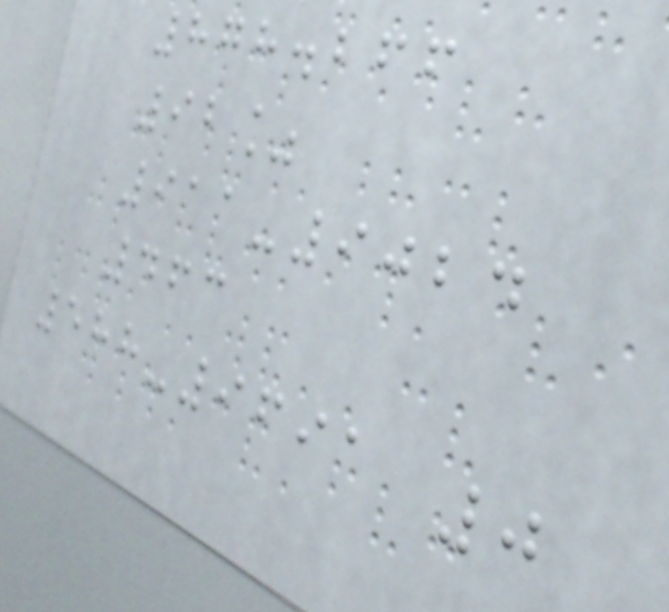878.266
92%
911-9024
463
588-9691 0
